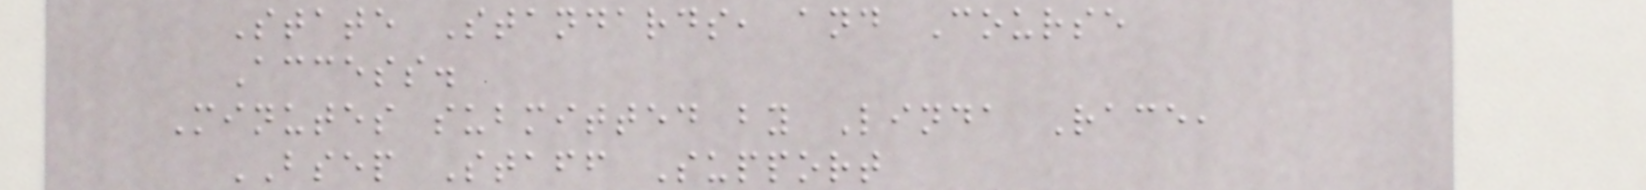State Standards, and Course
Access.
Minutes submitted by Linda Race,
BSEP Staff Support
